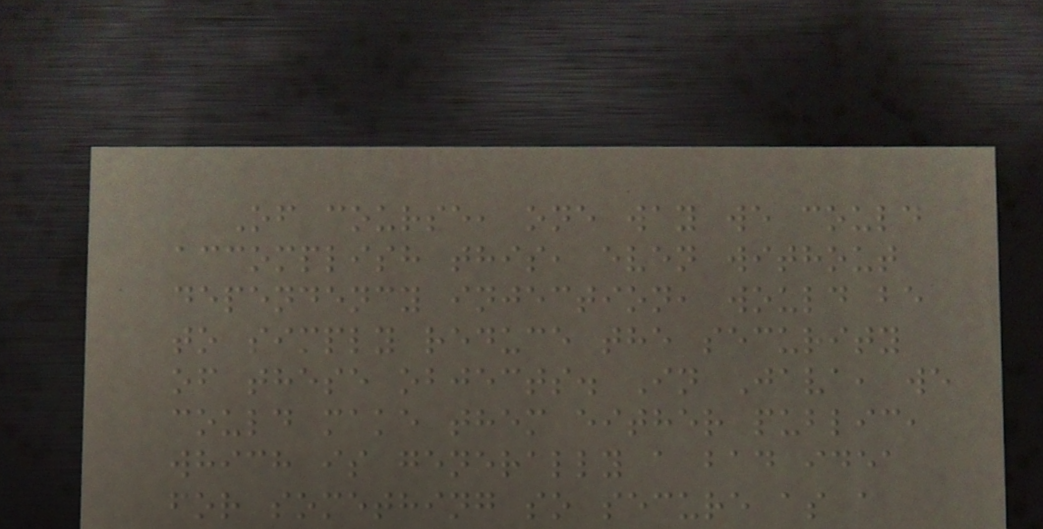Of course, one way we could
accomplish this, even without
dependency injection, would be
to simply reduce the security
of these objects. In Java, we
could make them either public,
which is generally a bad idea
for something so secure as a
